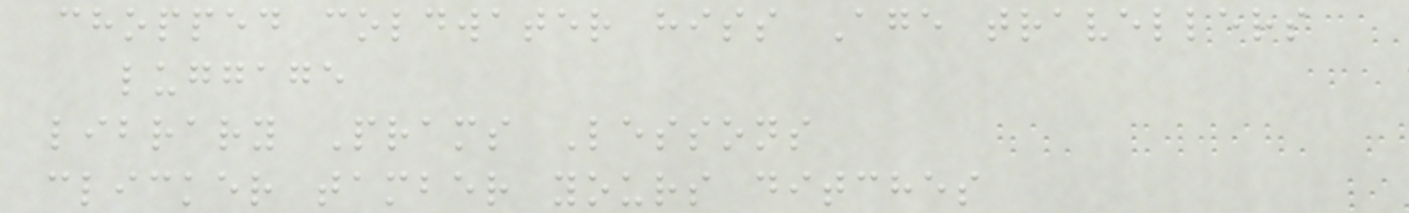chopped coldwater hiss Age travellers
luggage
library Prams Lessons
clicker tamber yours ditches
